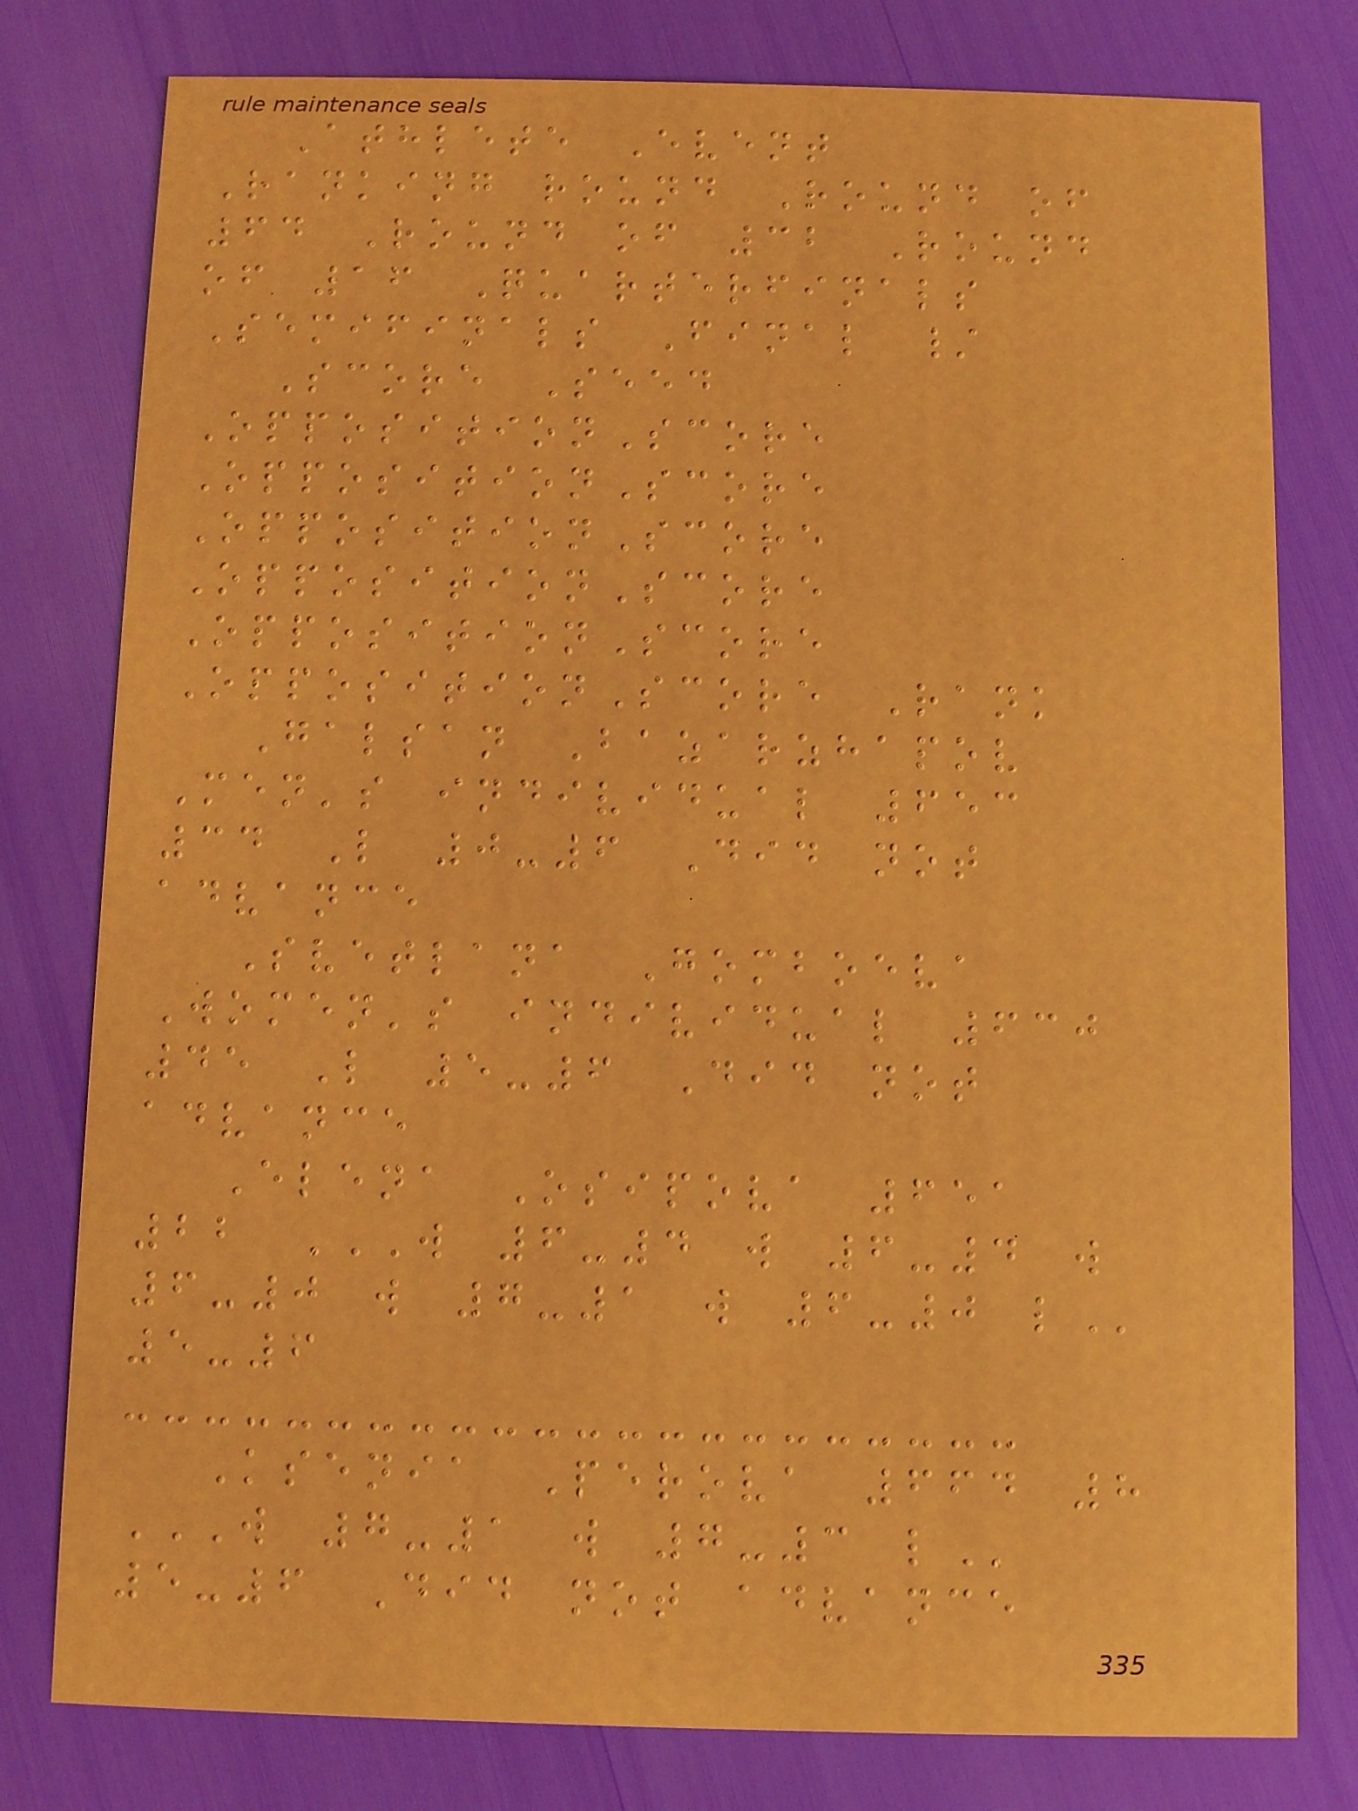Athlete Event
Ranking round Round of
64 Round of 32 Round
of 16 Quarterfinals
Semifinals Final /
Score Seed
OppositionScore
OppositionScore
OppositionScore
OppositionScore
OppositionScore
OppositionScore Rank
Galsan Bazarzhapov
Men's individual 653
34 L 0-6 Did not
advance
Svetlana Gomboeva
Women's individual 630
45 L 5-6 Did not
advance
Elena Osipova 651
22 W 6-4 W 6-4 W
6-0 W 7-1 W 6-0 L
5-6
Ksenia Perova 664 8
W 7-1 W 7-3 L
5-6 Did not advance
